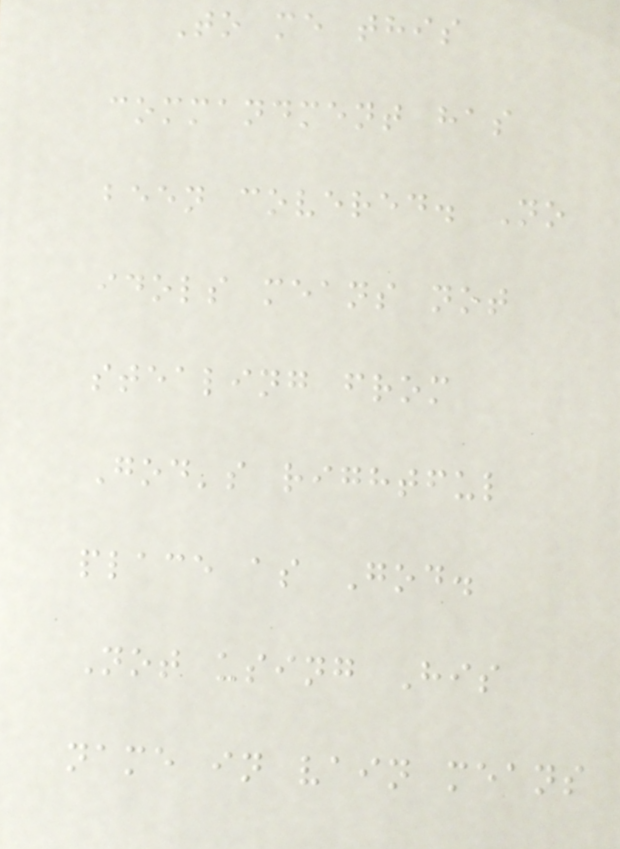To me this
commandment has
been covered. No
idols means not
stealing from
God's rightful
place as God.
Not using His
name in vain means
